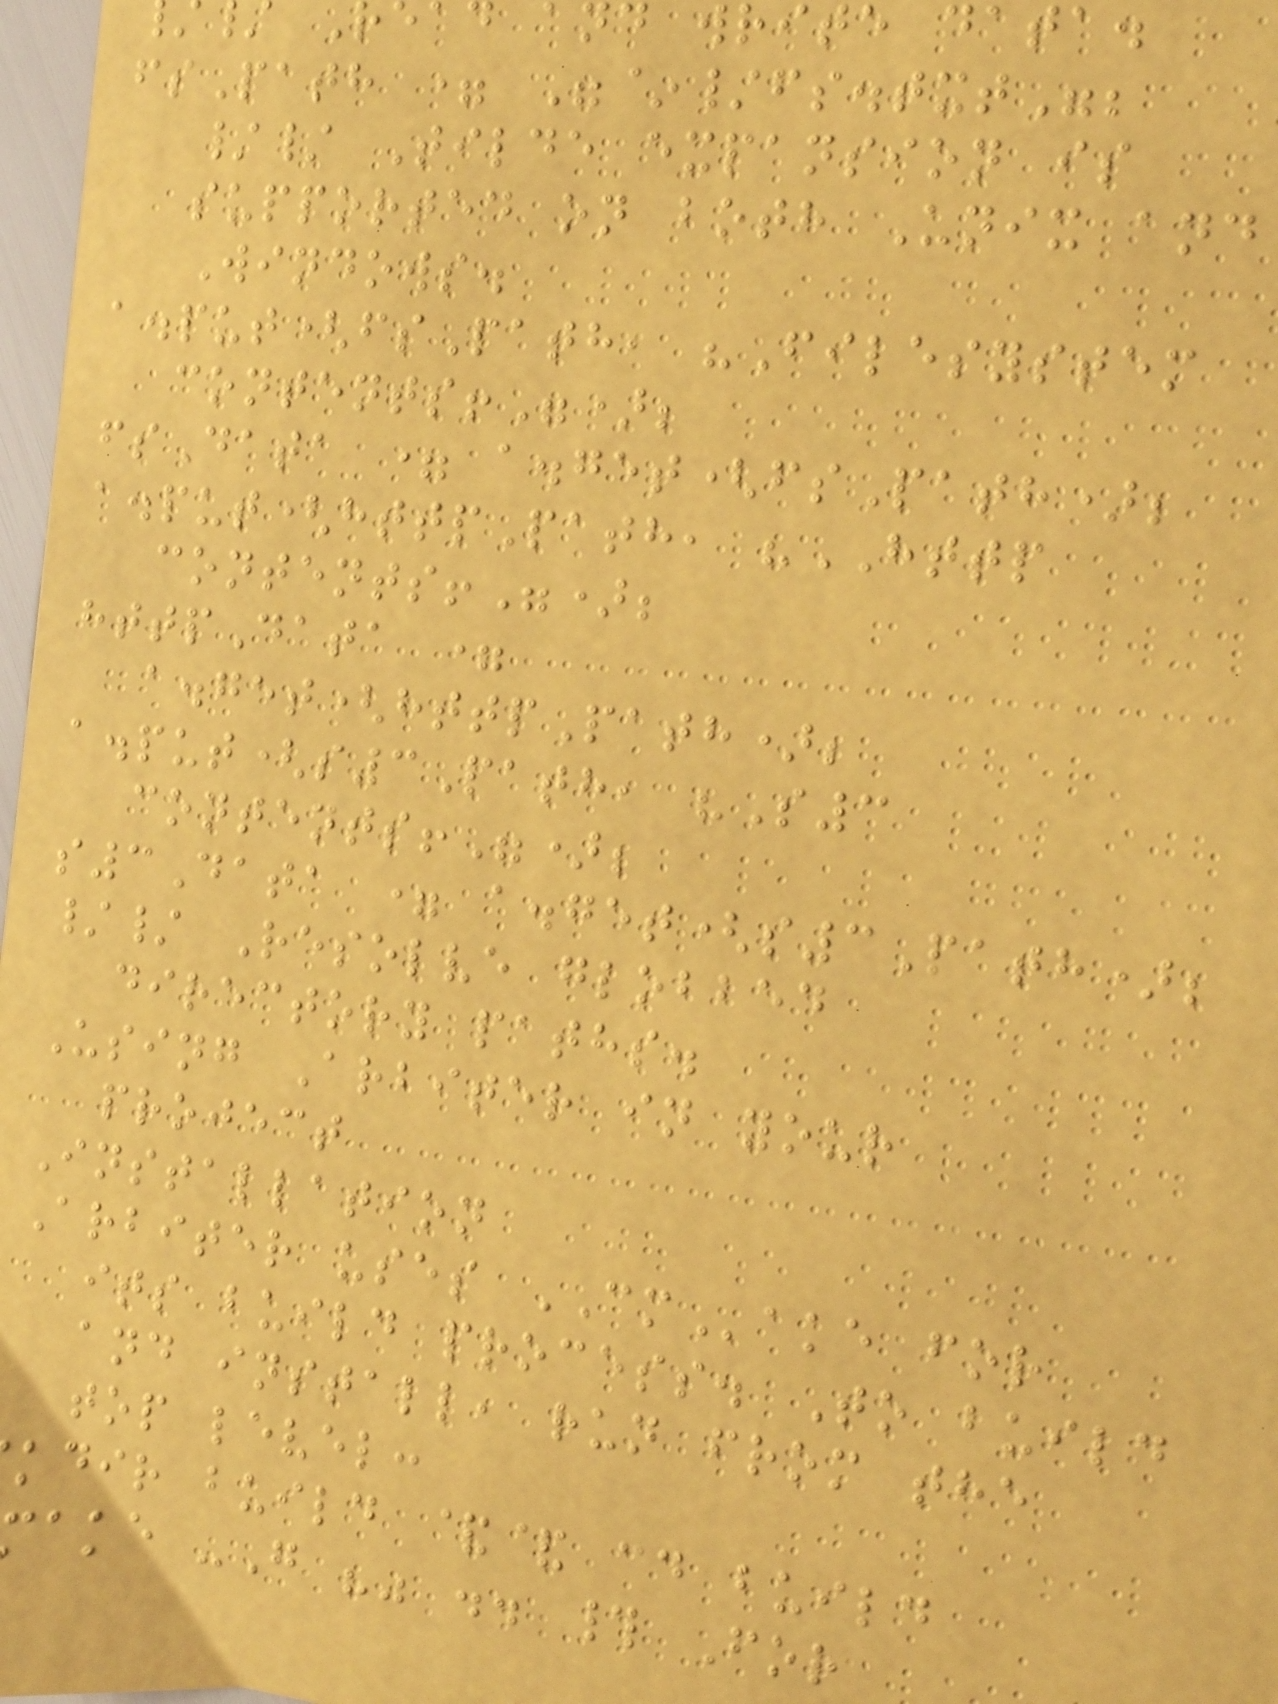and write data.
fsPath = "~/fs.txt";
// Tilde expansion is
supported on both Unix and
Windows.
a.put(fsPath, "Filesystem
contents!");
fsData = a.get(fsPath);
a.put(httpPath, "HTTP
contents!");
httpData =
a.get(httpPath);
a.put(s3Path, "S3
contents!");
s3Data = a.get(s3Path);
// Resolve globbed
directory paths.
Using Arbiter in your
project
Installation
Arbiter uses CMake for
its build process. To build
and install, run from the
top level:
kdir build && cd build
ake -G "" .. # For
